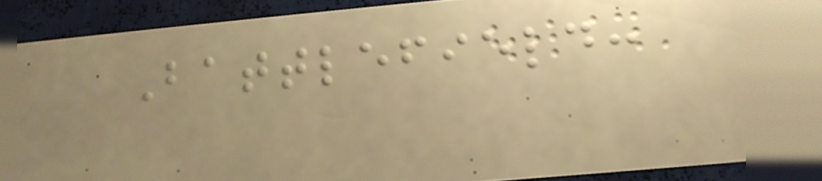Battlefield:
